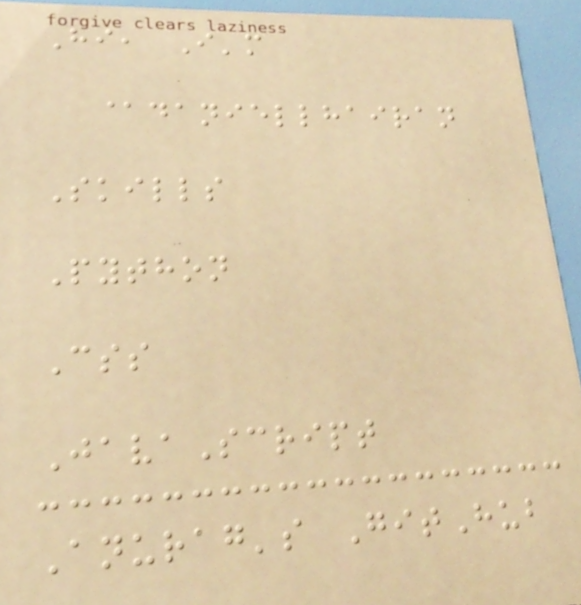Hi, I'm
@daniellhairan
Skills
Python
Css
JavaScript
Anurag's GitHub
